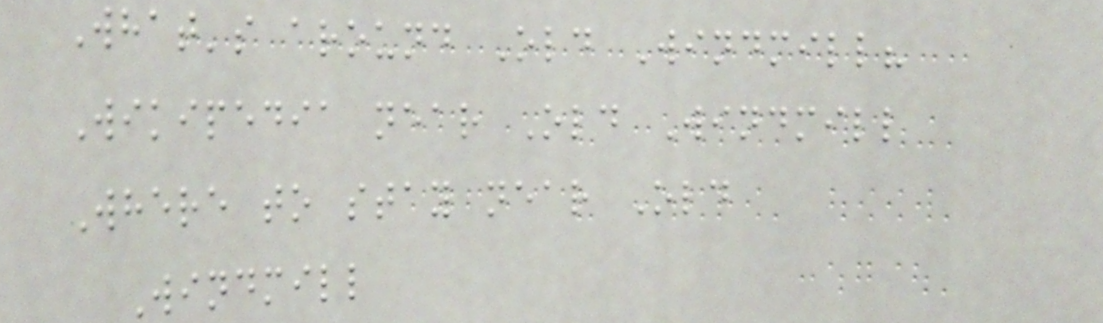What's around Old Windmill?
Wikipedia near Old Windmill
Where to stay near Old
Windmill
